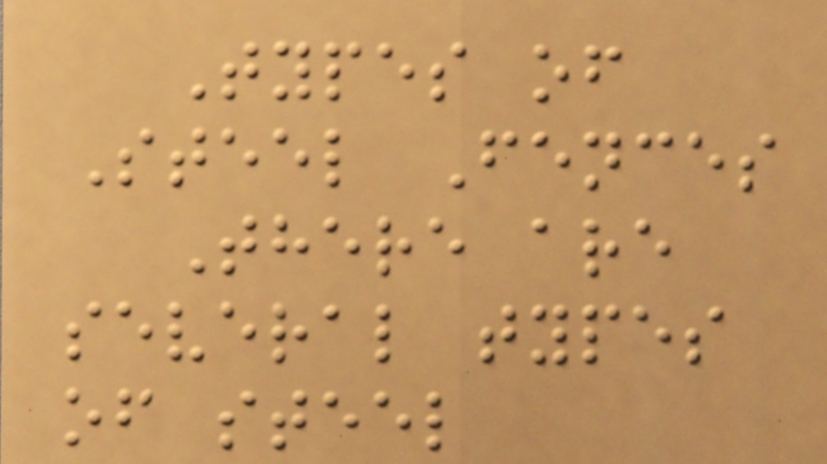Types of
Steel Fences
There are
several types
of steel
